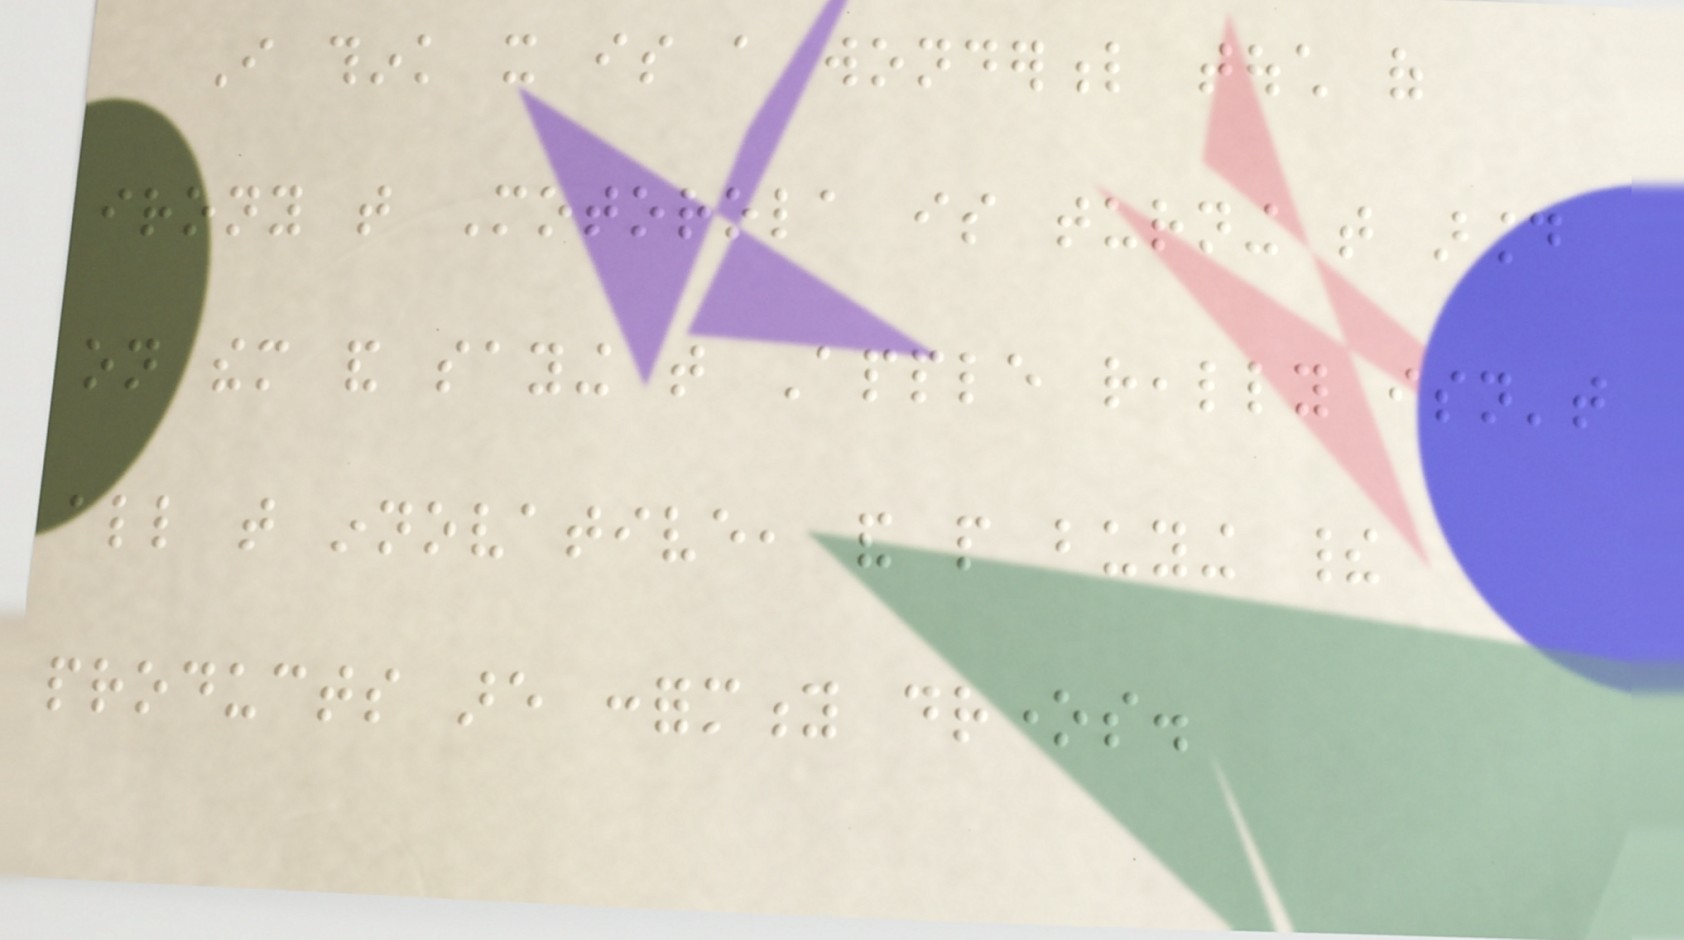I think it is a wonderful touch of
irony that Motorola is turning that around
on them and saying that Apple really isn't
all that innovative, and people buying their
products are conformity drones.
